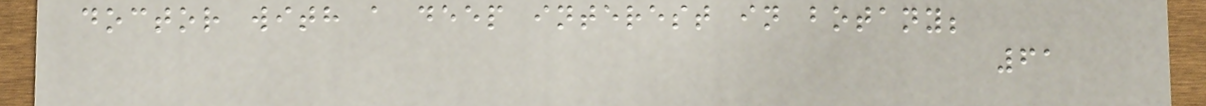doctor with a deep interest in botany;
61
